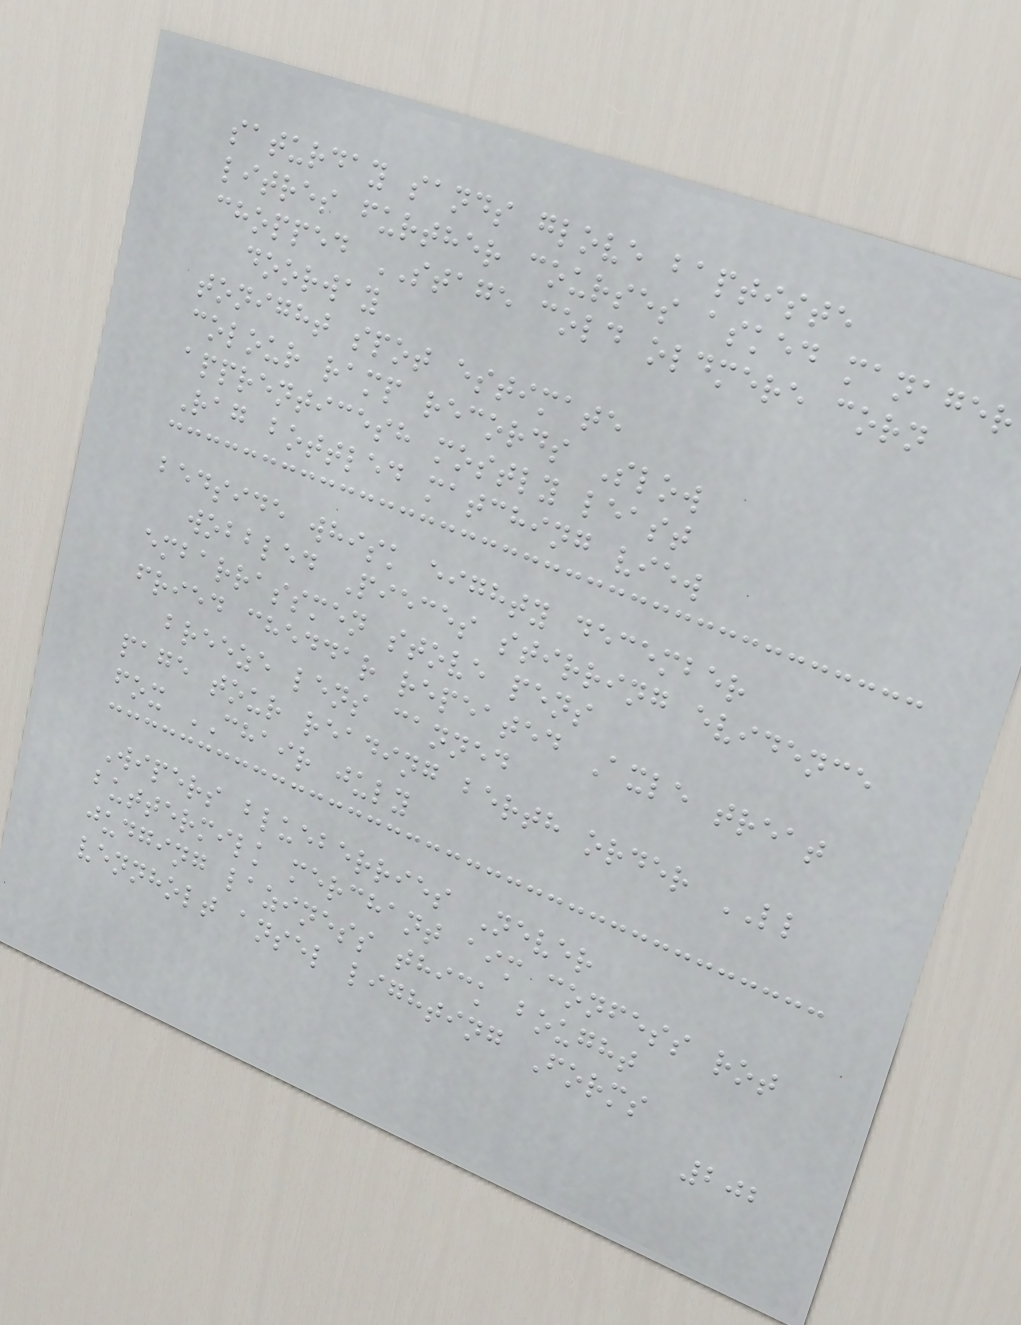saturday sands glove baptiste
litres further courses asked manager
chopped STAGE cold oldmere corn
doorway
tonight spot estimate
colour ramp records Slow
apprenticesh mostly least
Rag bottled matching view
bedside whisk eighty december
wobbled Pieces stirring evidence
embarrassmen stove pens
fried cheddar repeated Axle treat
breeze lens canned
page tour reading berth order LL
fox CHAIR july
Wipers blueberries Never
buttermilk merchant aim confess rot
judging laziness thick bought
vennholt ansel lighting Forms
202
